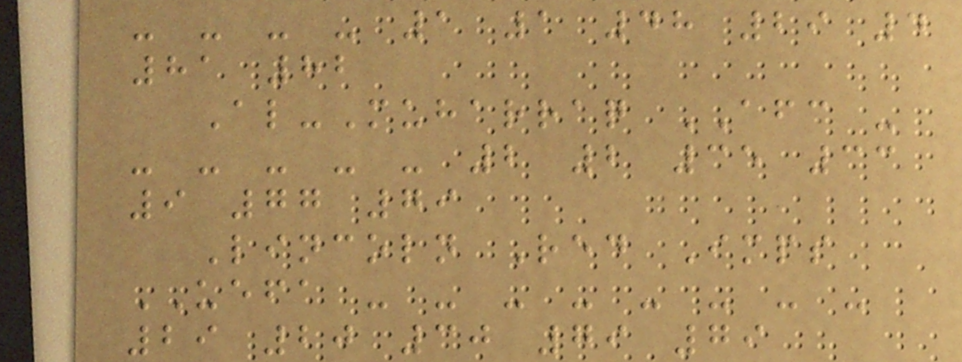- - - - 1 1 48 29 4
81 82
Al-Muharraq AFC -
- - - - - 2 2 35 33
9 77 79
Lincoln Red Imps
UEFA - - - - - - - -
29 20 30 79 79
